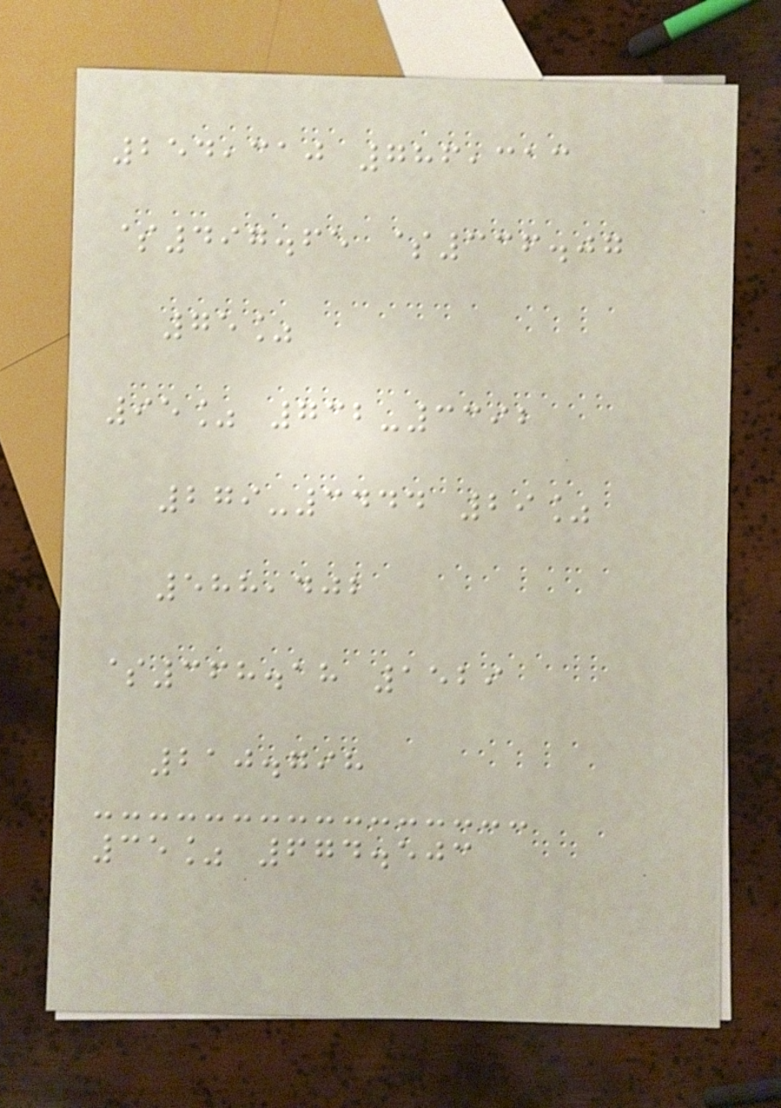254,310 786,313
$497.65 $336.07
75%
95% 732-3392
279-3444 29%
588,402
$368.18 1529
210.798
35% 674.503
